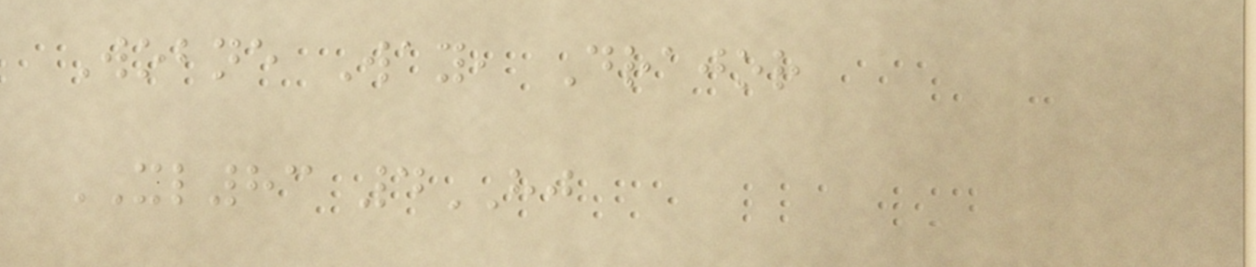Wobne Way, Drajor
XL83 4HJ
